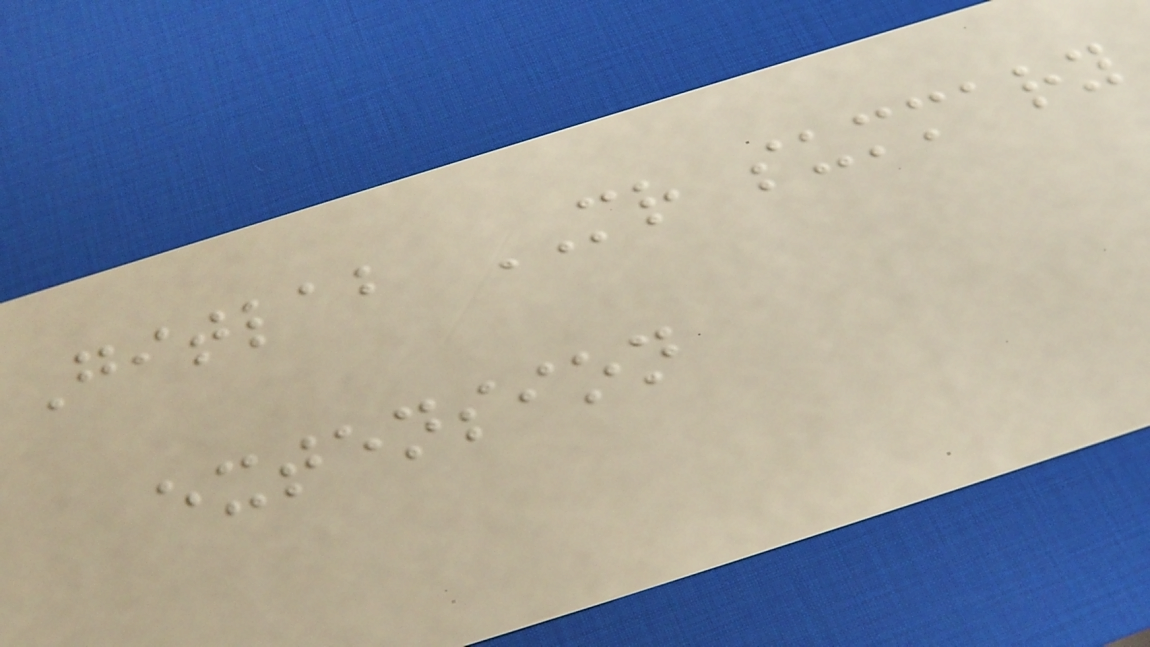Gitlab MR summary
extension
